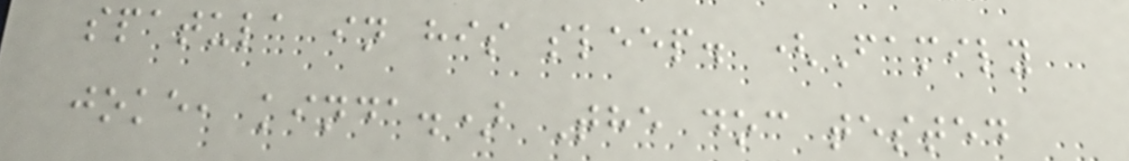spatula in his sleep. (Family
joke, kinda.) The doc tested
